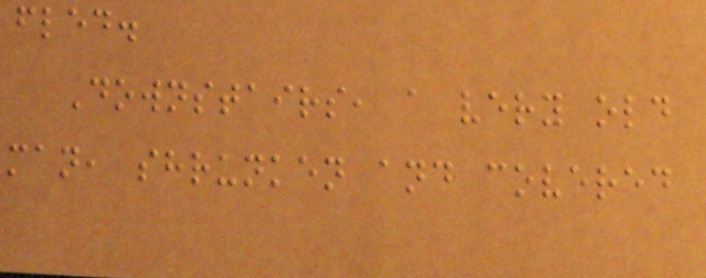fled.
Downstairs, a very old
man, shrunken and covered
